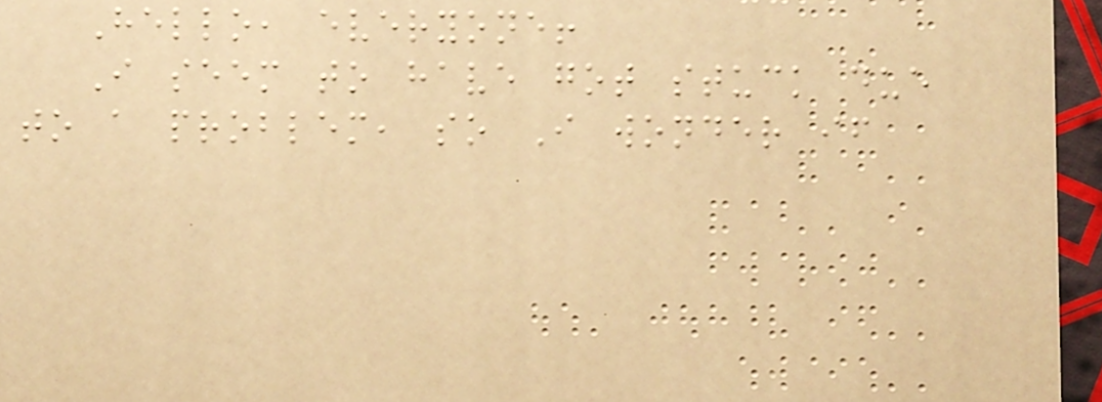Hello, everyone!
I seem to have got stuck due
to a problem, so I wonder if
